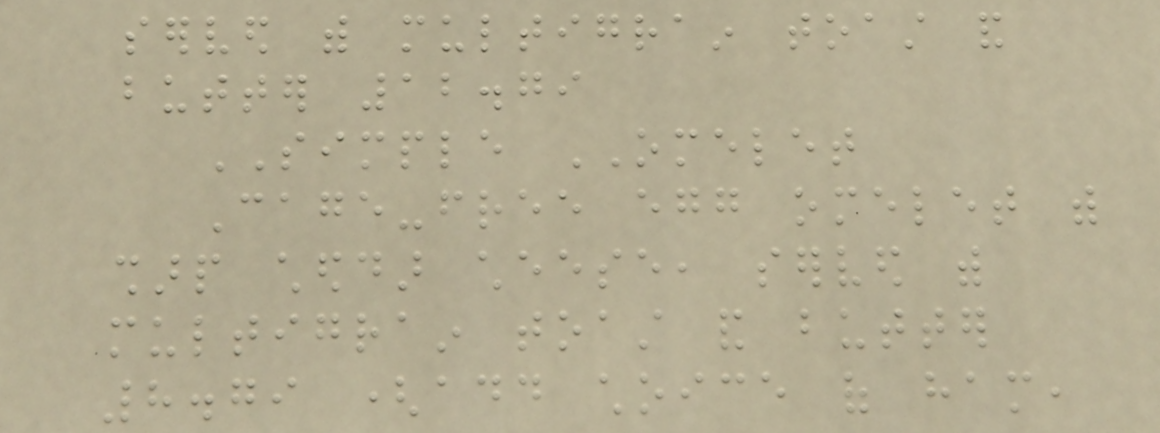served with multigrain toast and
butter 12.79
SIMPLE OMELET
Cage-free egg omelet with
sharp cheddar cheese, served with
multigrain toast and butter
8.79 (add choice of ham,
